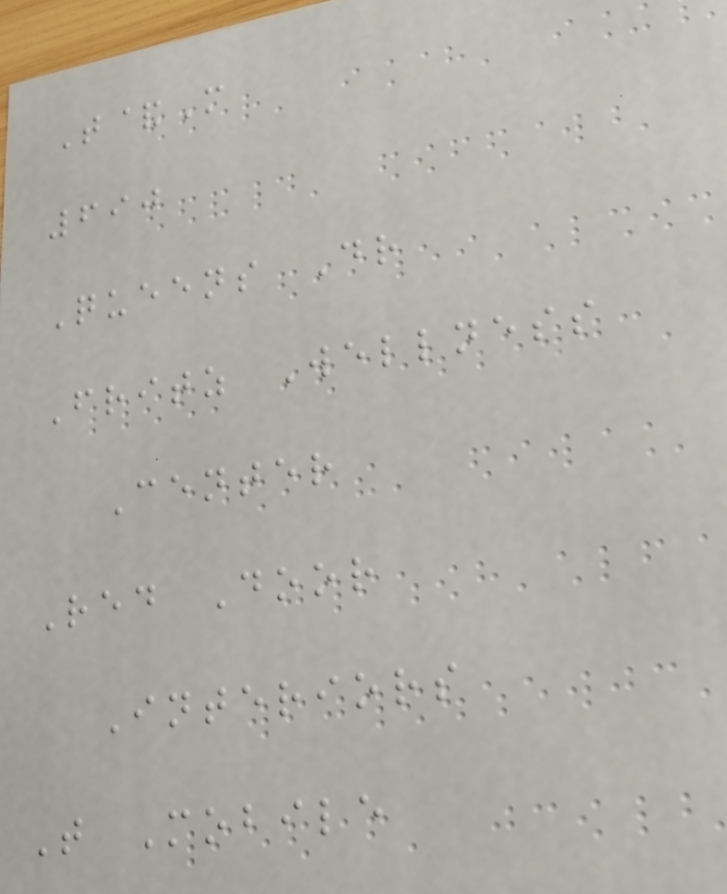T&M
690
Queens Dr
Fritz Wellness
Center
Red Door
Interiors
T Mobile
